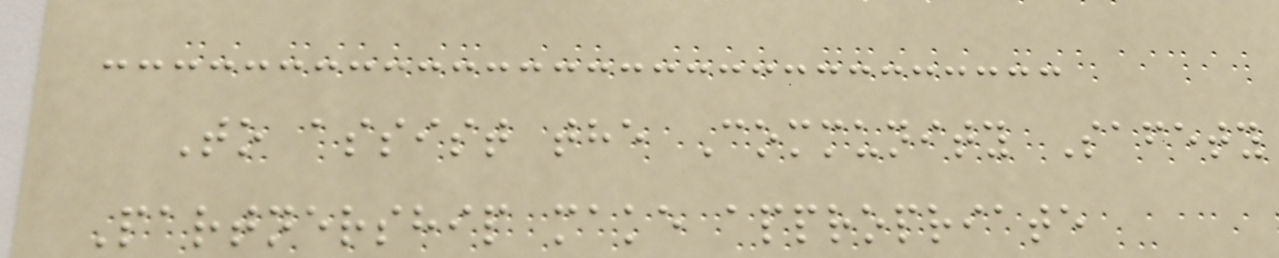To assist the Community Safety
Partnership make appropriate
